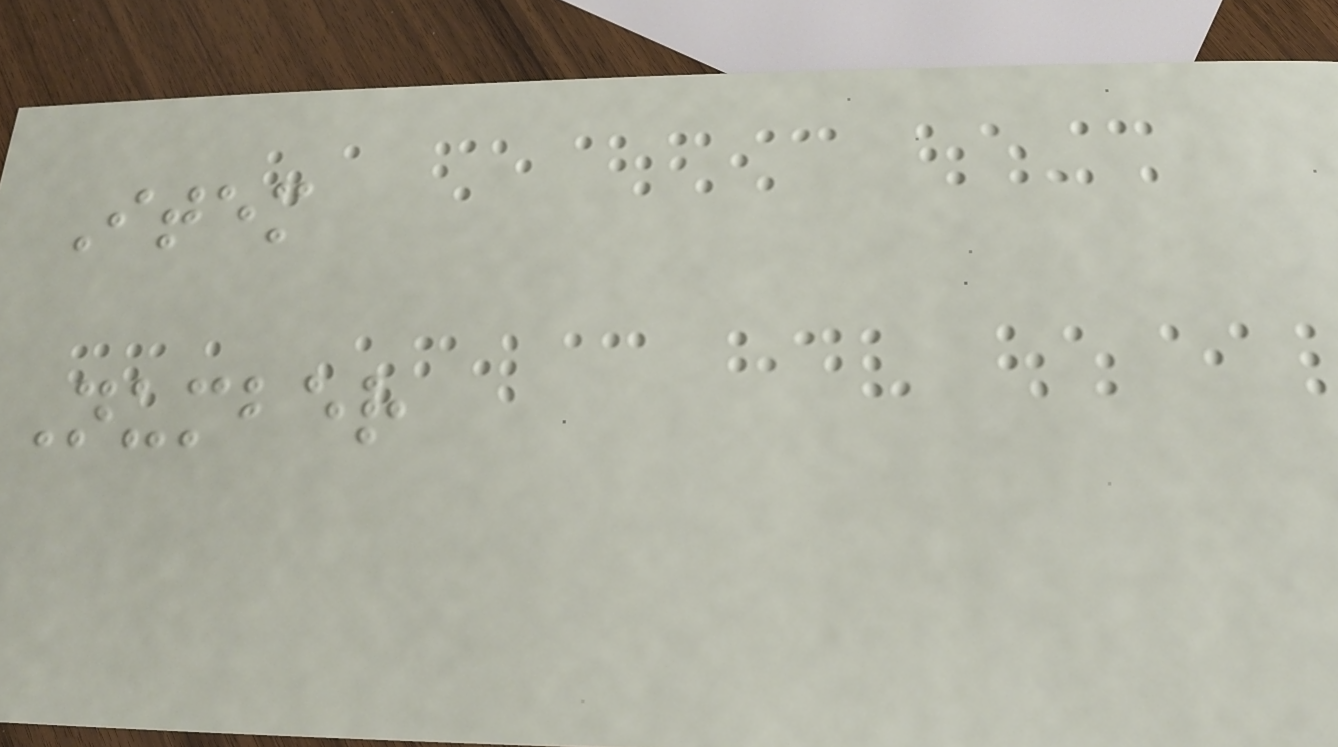Item
Number
